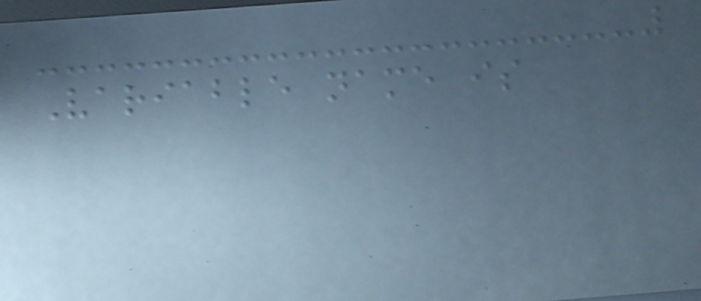Variable name is
